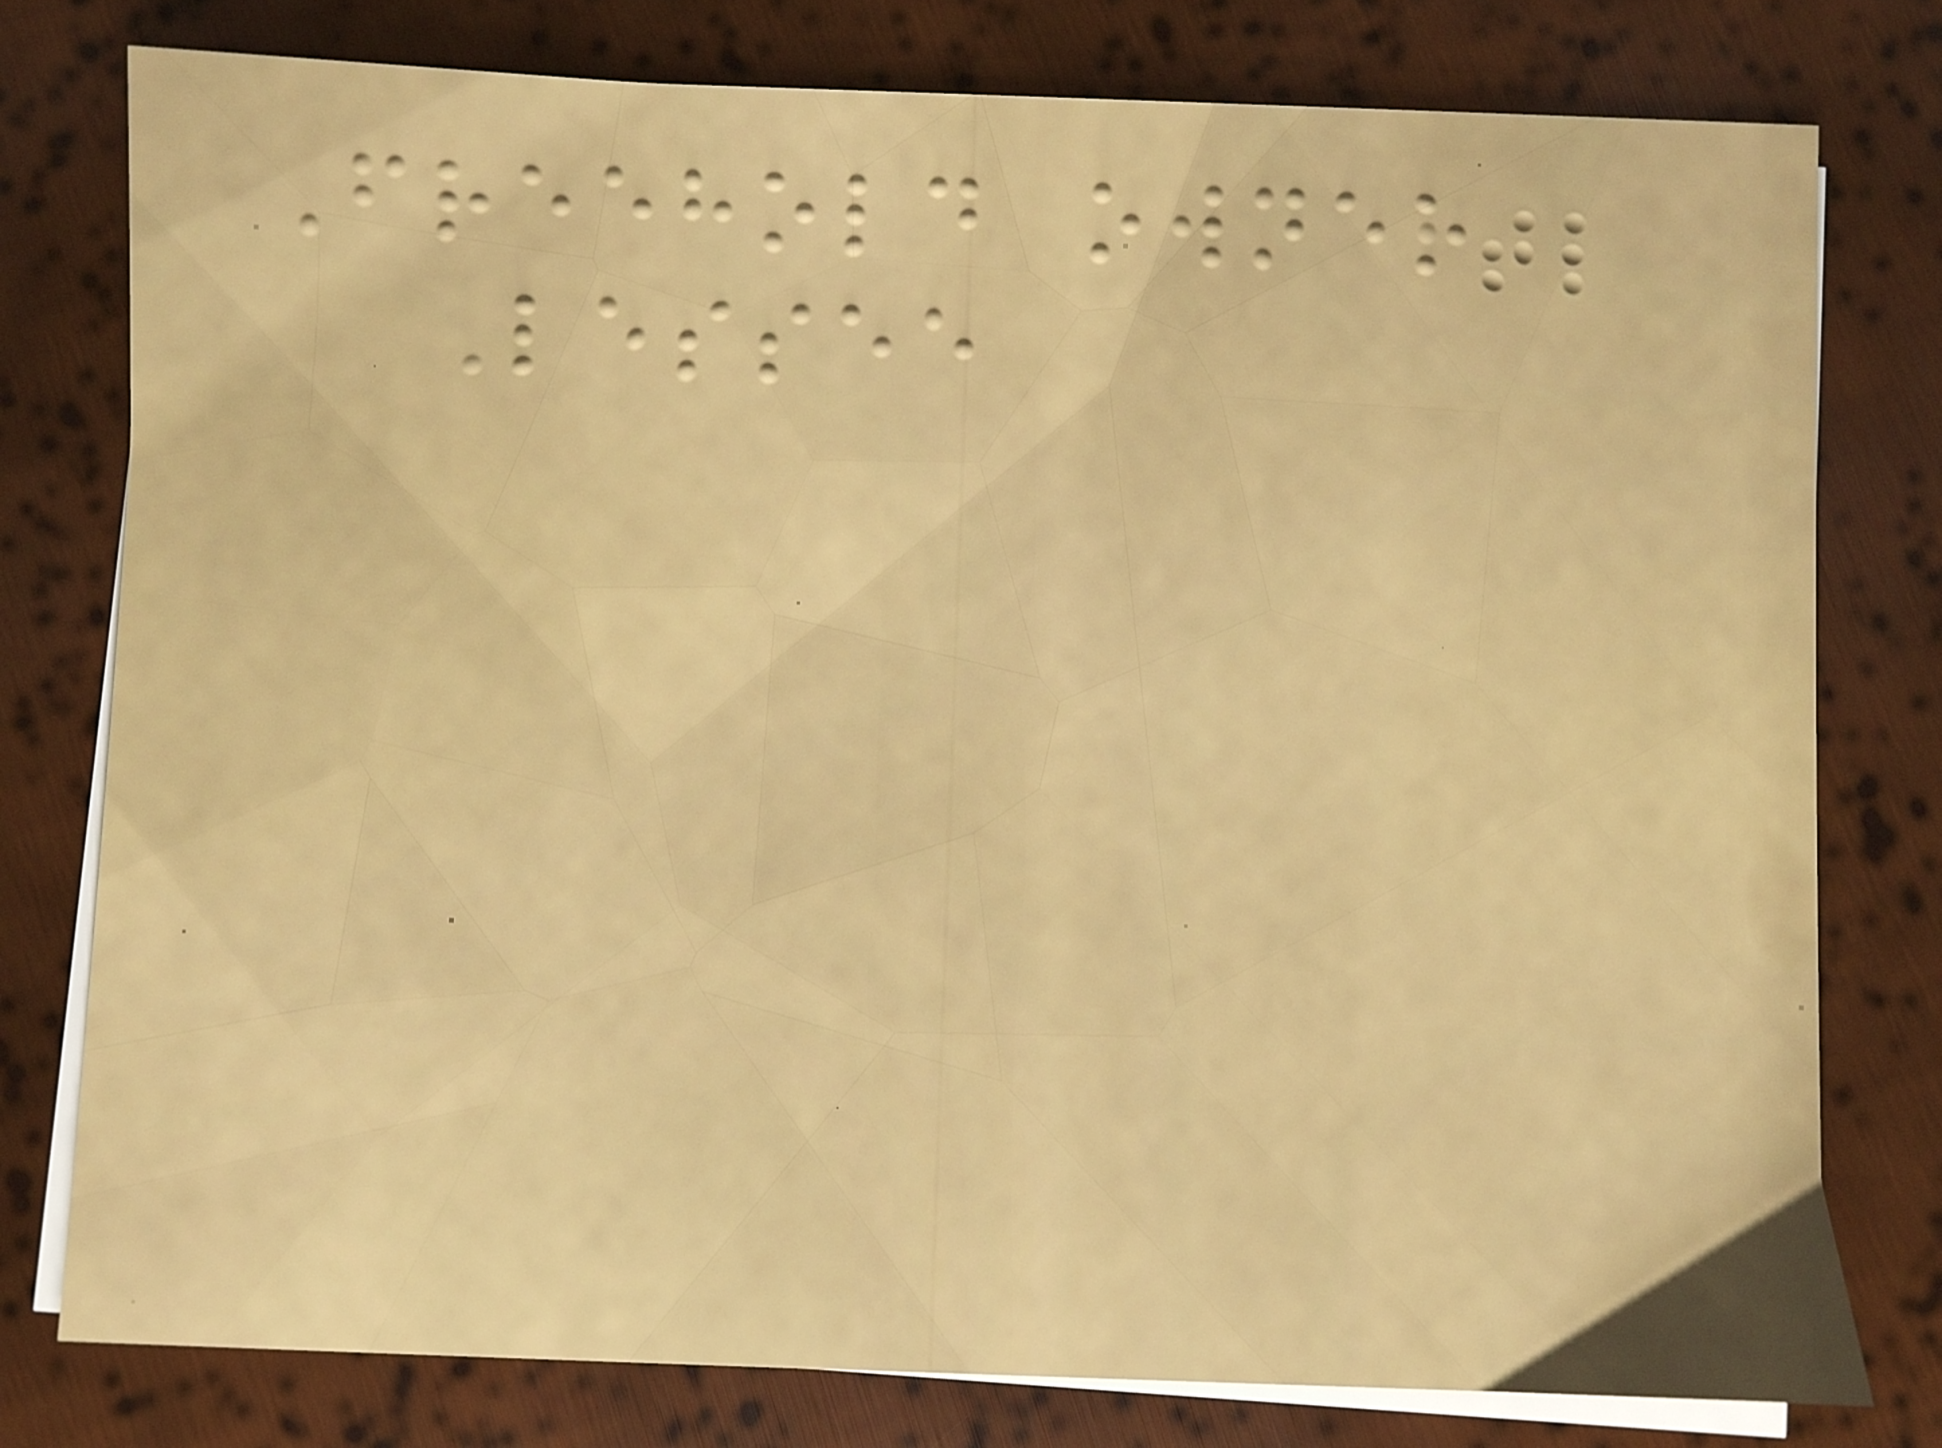Freehold owner
Lessee
